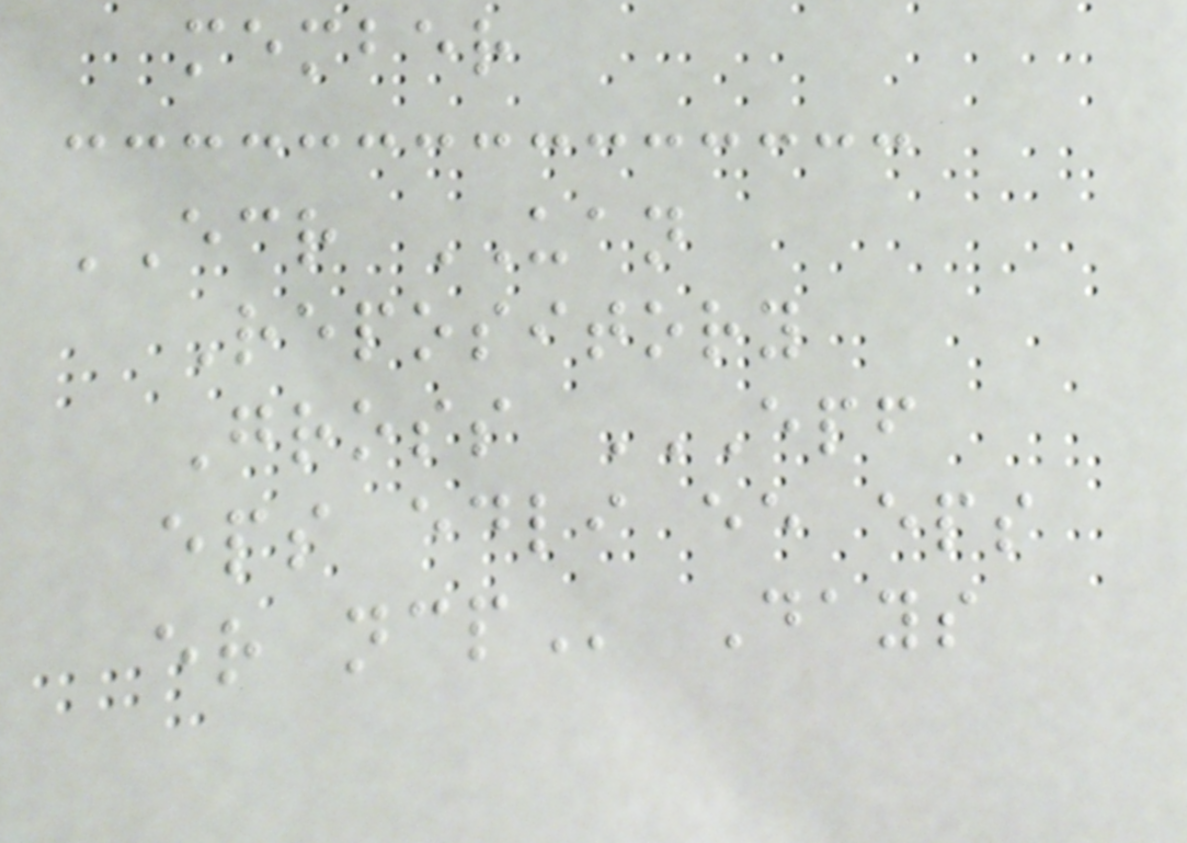member
ECR UAN
Repository
Gross EPF
EPS EDLI EE EPS
ER NCP Days
